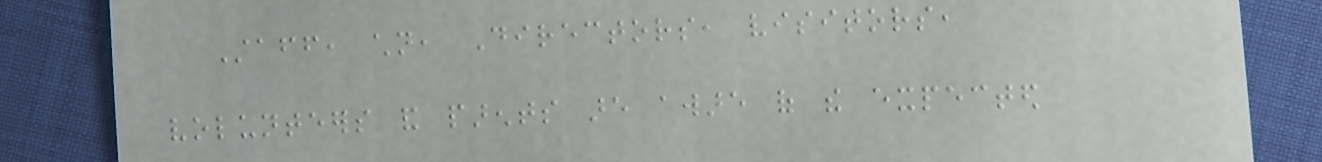Staff, children, Directors, visitors,
volunteers and parents are aware of the expected
